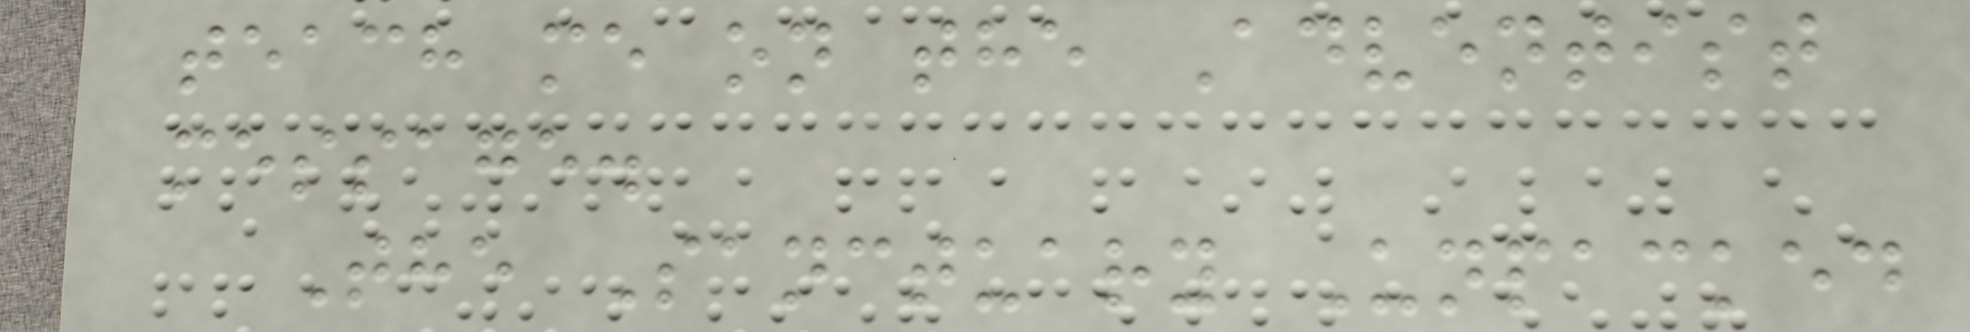teach me on the Adventist
message.
The Sanctuary Unpacked
